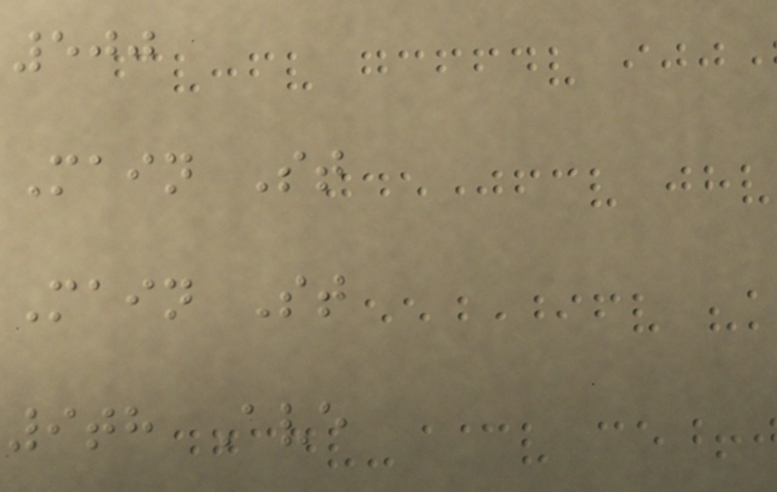500
Main St
Main St
9th Ave
